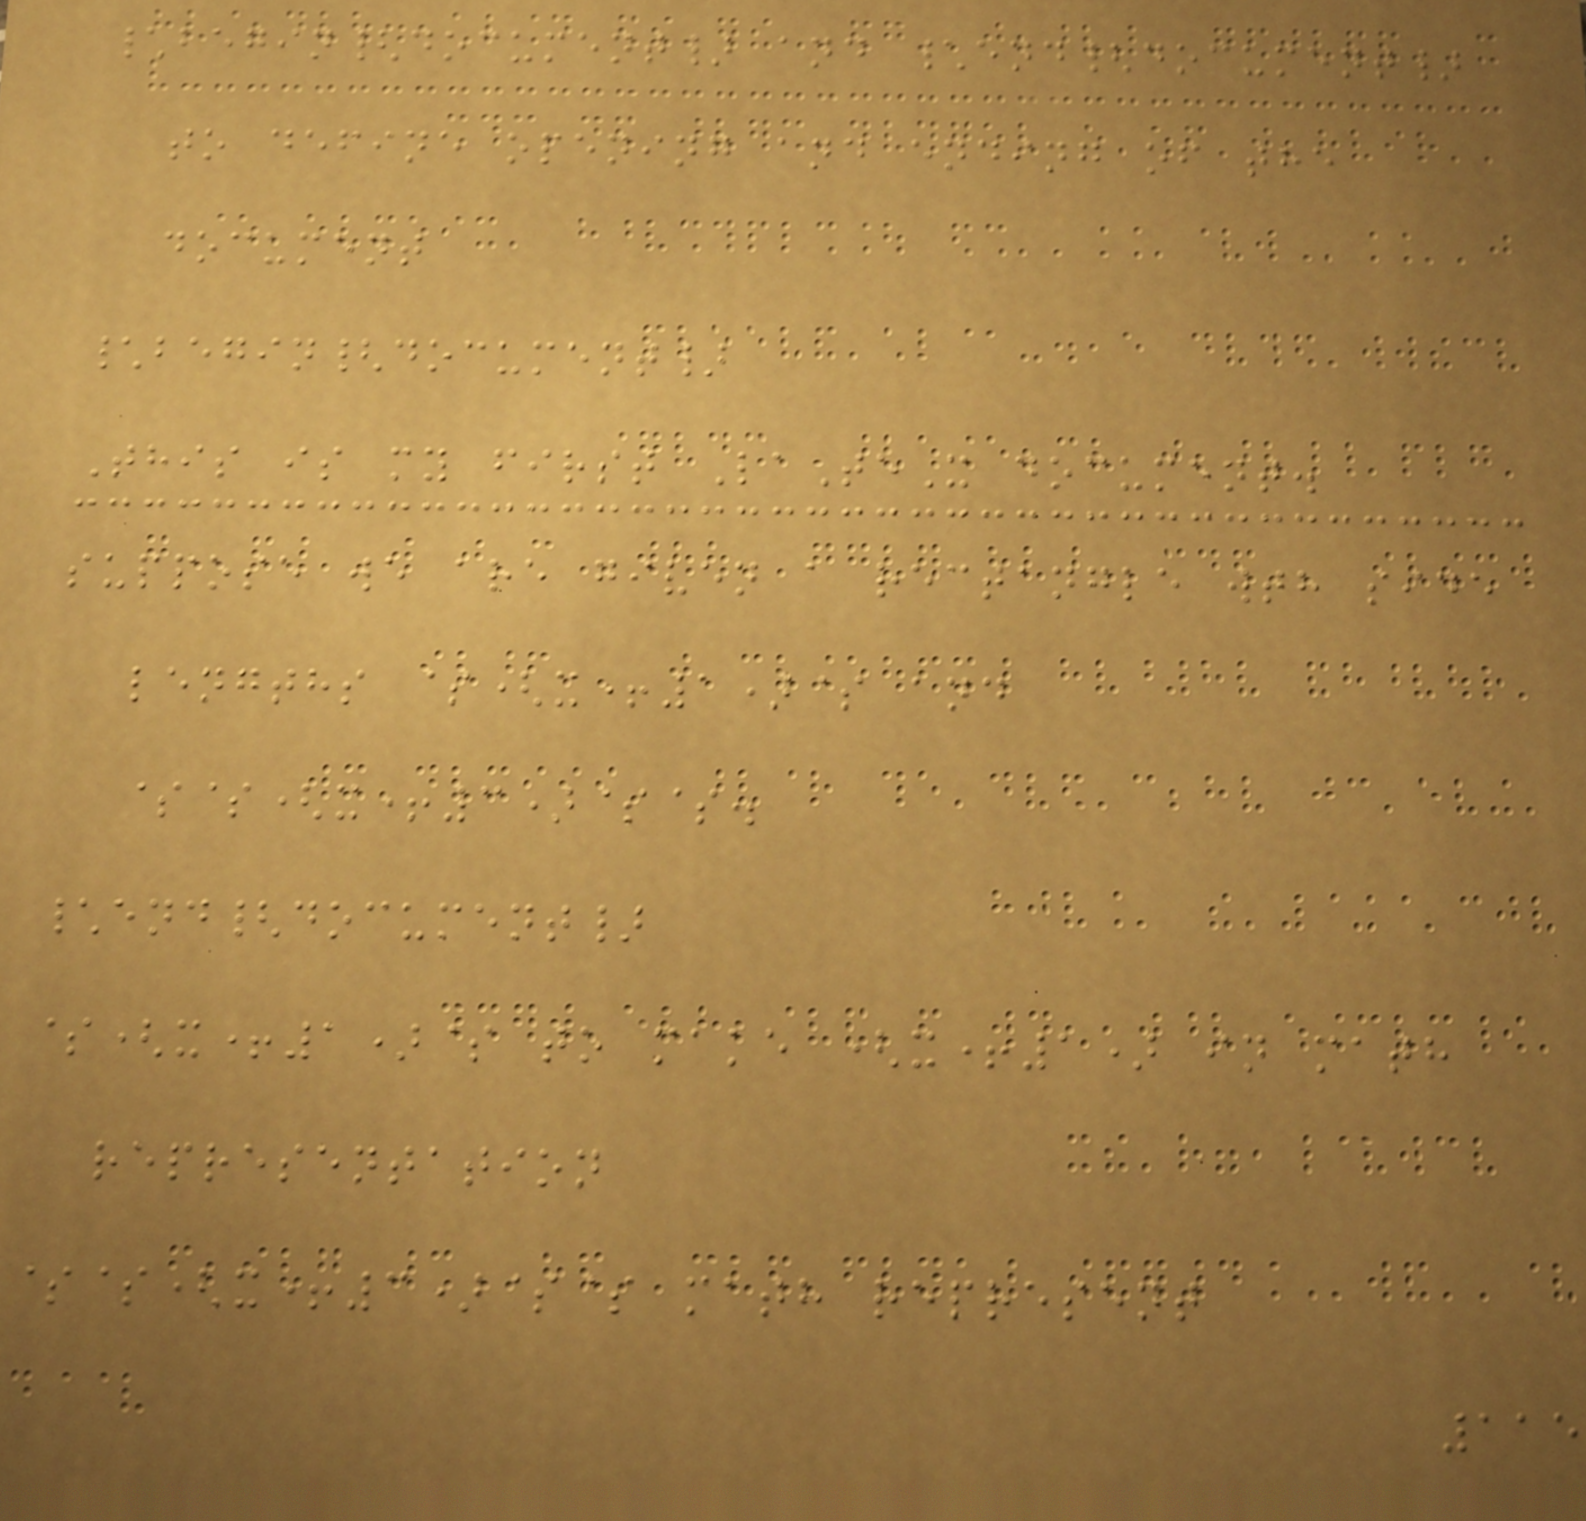\begin{document} and \end{document}
to define opening and ending of the
document
\begin{document}
This is my first LaTeX document.
suppose we are given a rectangle wth side
lengths $(x+1)$ and
$$(x+3)$$.
\end{document}
$(x+1)$ to make (x+1) in math
representation
$$(x+3)$$ math represent
115
